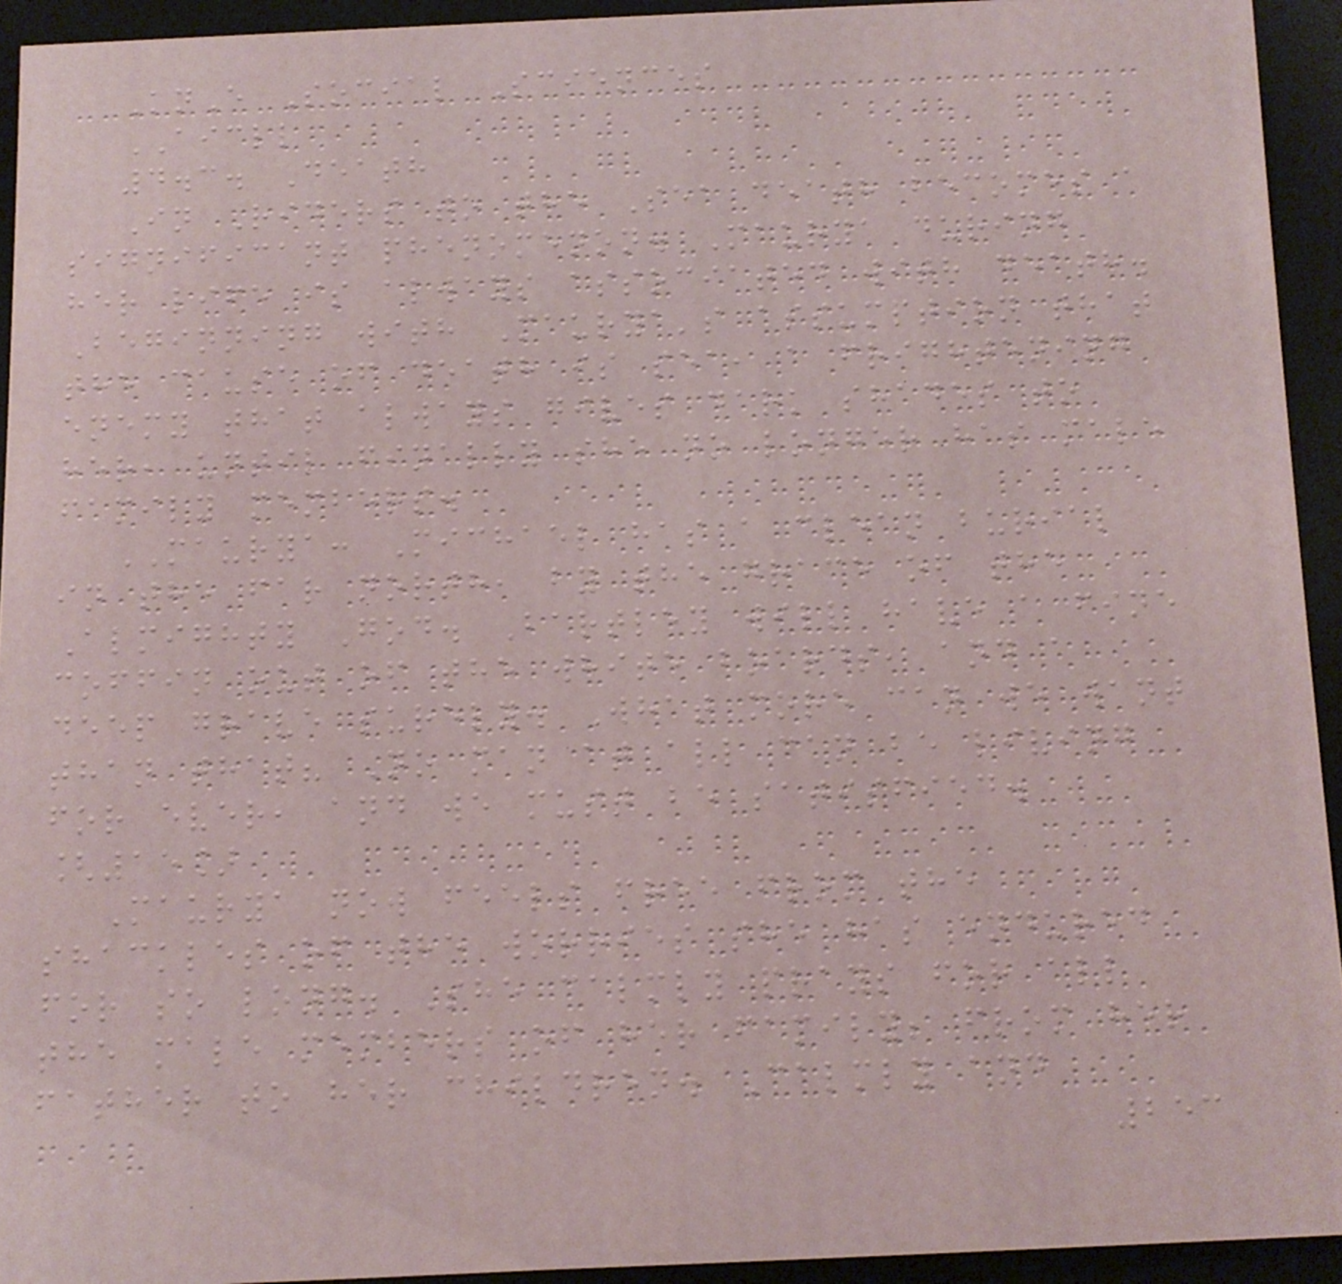KnE Social Sciences
AICLL
4.3. Death
In Riders to the Sea death becomes a
significant phenomenon. Maurya during
her life is always associated with death.
Beginning with Maurya's assumption that
the cause of death is sea, a frightening
enemy that always gives dark shades to
her, until finally she no longer has male
family members.
MAURYA: Michael has a clean burial
in the far north, by the grace of the
Almighty God. Bartley will have a fine
coffin out of the white boards, and a
deep grave surely. What more can we want
than that? No man at all can be living
for ever, and we must be satisfied.
[15]
Maurya now feels free from the
shackles of the worries she has endured
for so long. She calmly prays for all
the male members of her family; from her
father to her children. Calmly and
253
